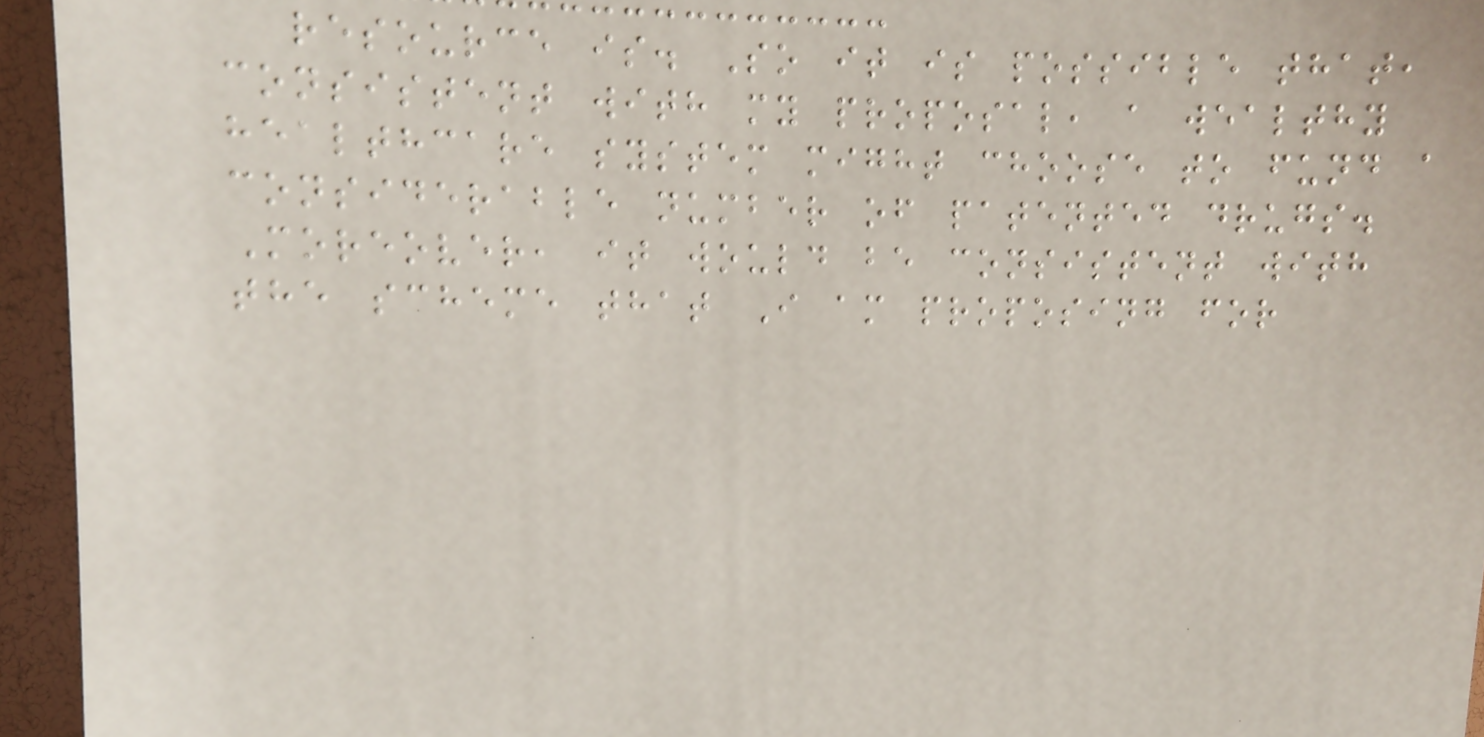resource is. So it is possible that,
consistent with my proposal, a wealthy
healthcare system might choose to fund a
considerable number of patented drugs.
Moreover, it would be consistent with
the scheme that I am proposing for
